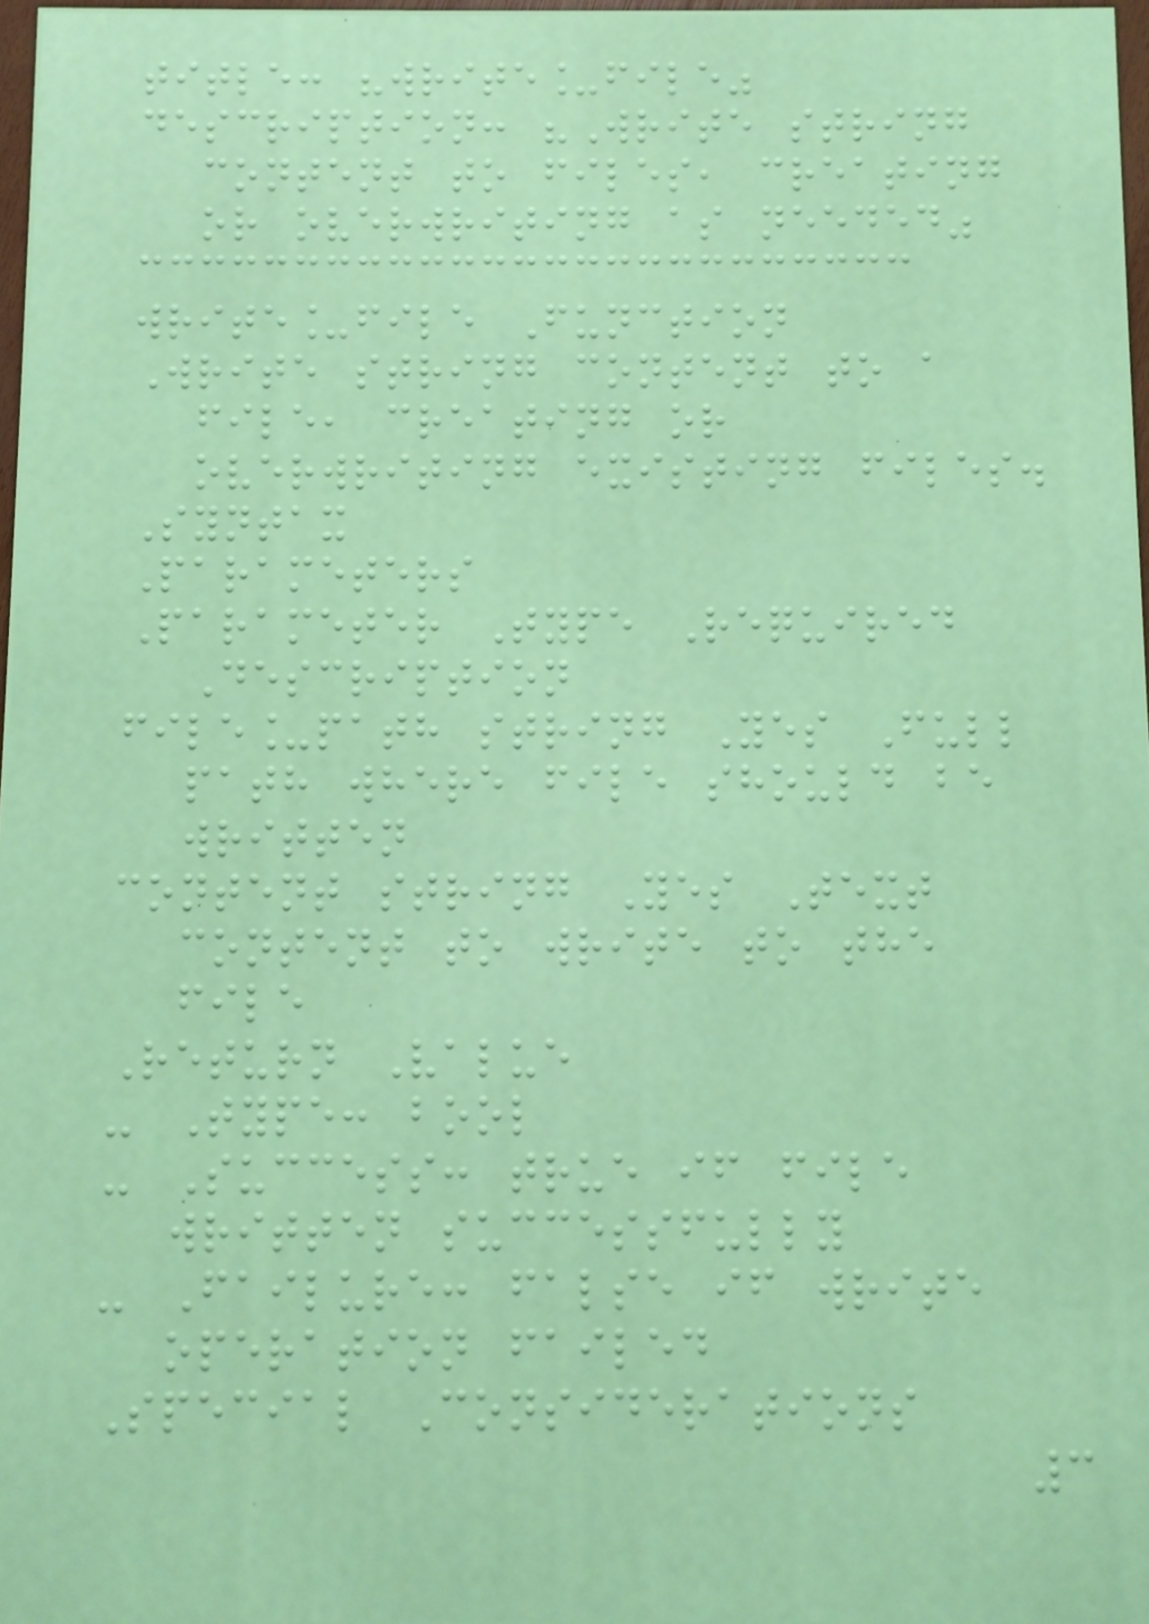title: "write_file"
description: "Write string
content to files, creating
or overwriting as needed"
write_file Function
Write string content to a
file, creating or
overwriting existing files.
Syntax
Parameters
Parameter Type Required
Description
file_path string Yes Full
path where file should be
written
content string Yes Text
content to write to the
file
Return Value
- Type: bool
- Success: true if file
written successfully
- Failure: false if write
operation failed
Special Considerations
3
